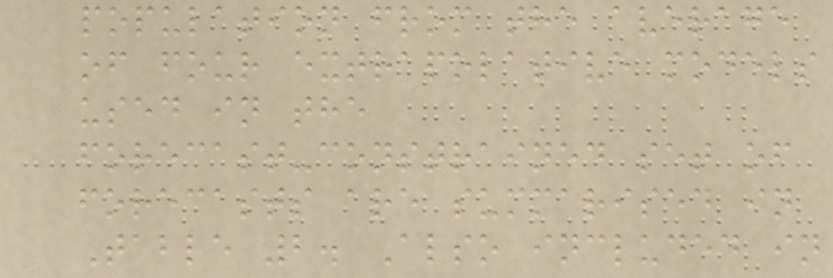population from the average
of four extrapolative models
used in the
forecast-constrained set of
forecasts are summarised in
Table 2. Also included in
